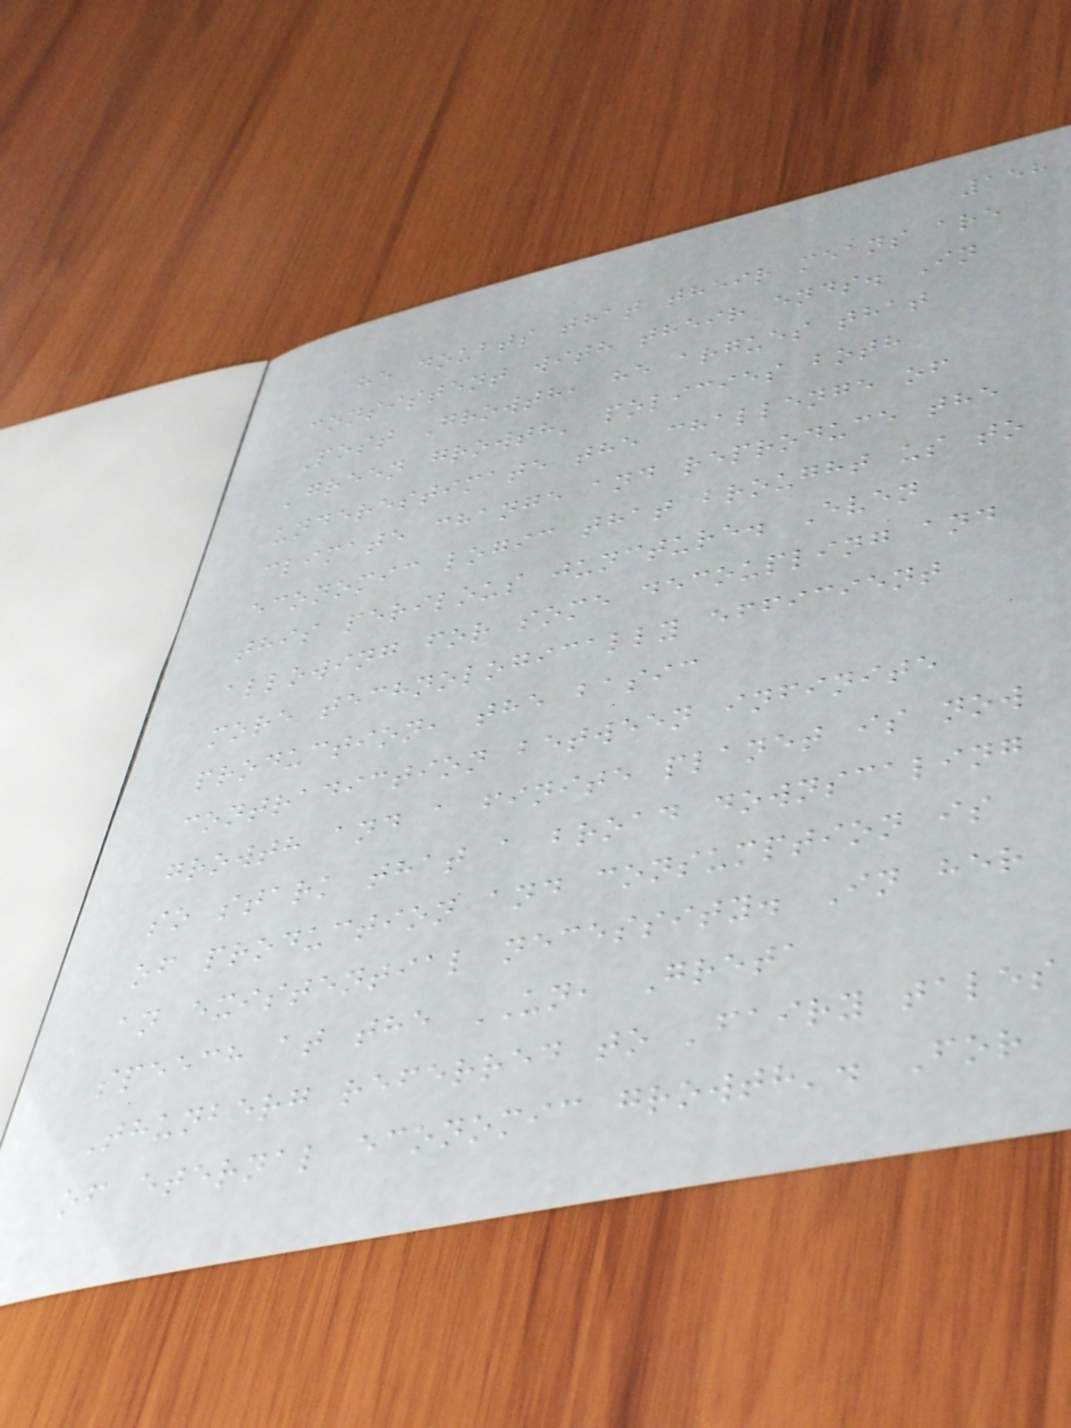158
he doubts that their means are
consistent with their ends. In
Post Growth, he argues that
'green growth' policies both
underestimate the challenge of
climate change and reproduce the
economic logic that brought us to
this perilous juncture. Even
allowing for some decoupling and
more technologically efficient
production, the basic
contradiction between infinite
growth and a finite planet is now
so stark that a broad downscaling
of production and consumption is
an existential necessity. In her
speech at the UN, Greta
Thunberg referred to 'fairy tales
of eternal economic growth'. For
